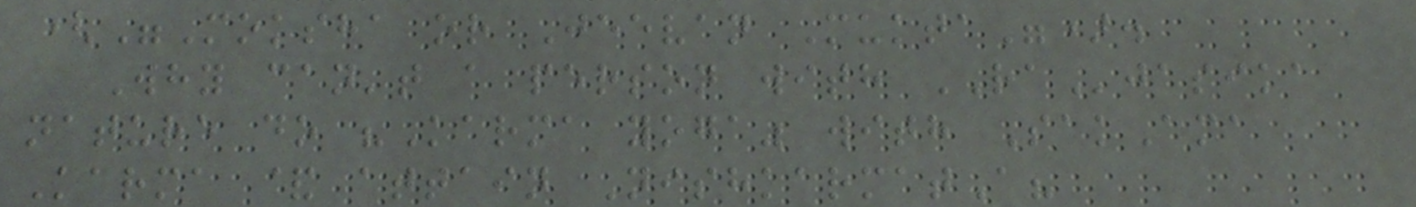("Moksha or Jeevan Mukta").
Why can't a person with RAjasika
nature do "Karma yoga" with SakAma
Karma & attain NishkarmatA?
